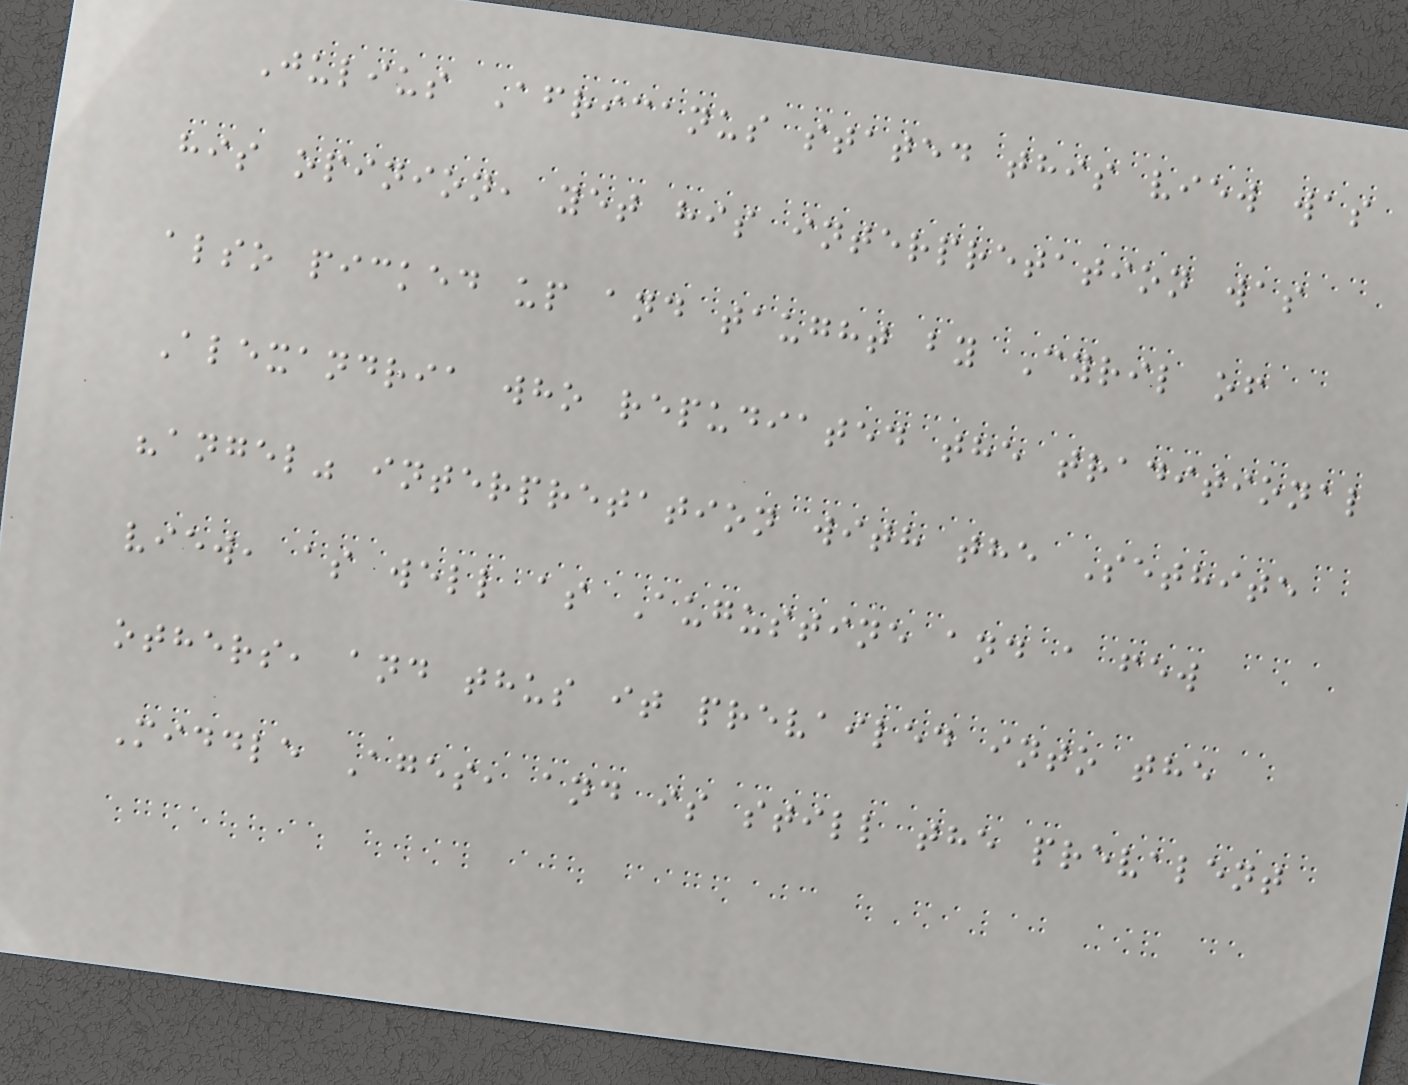Julius Africanus stated this view was
his opinion, yet his interpretation was
also picked up and taught by Cyril of
Alexandria who repudiated the traditional
"angel" interpretation with the Sethite
view, as well as Augustine and a few
others, and thus it prevailed into the
Middle Ages, and is still the prevalent
